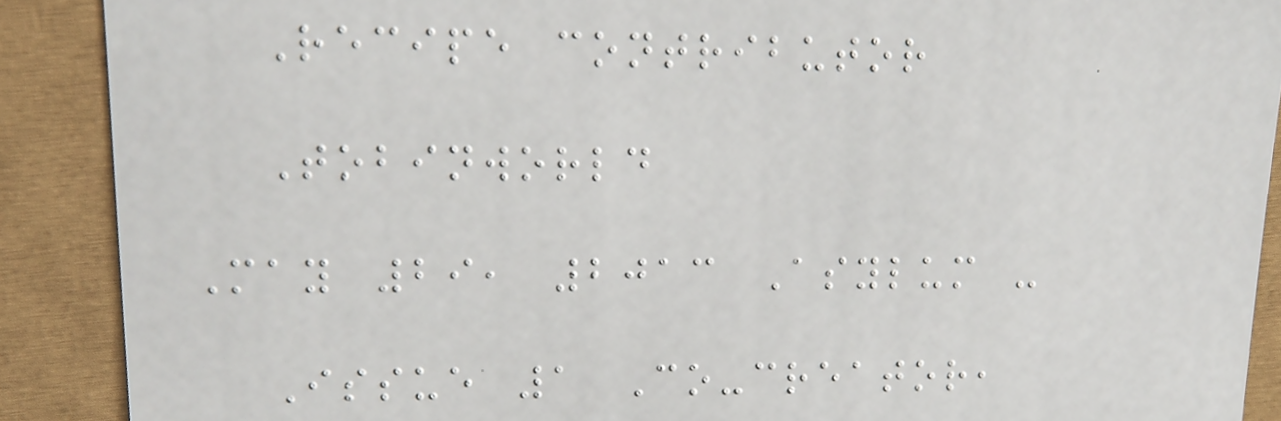Recipe contributor
Tobinworld
May 29, 2013 Asylum -
Issue 1 Co-creator,
